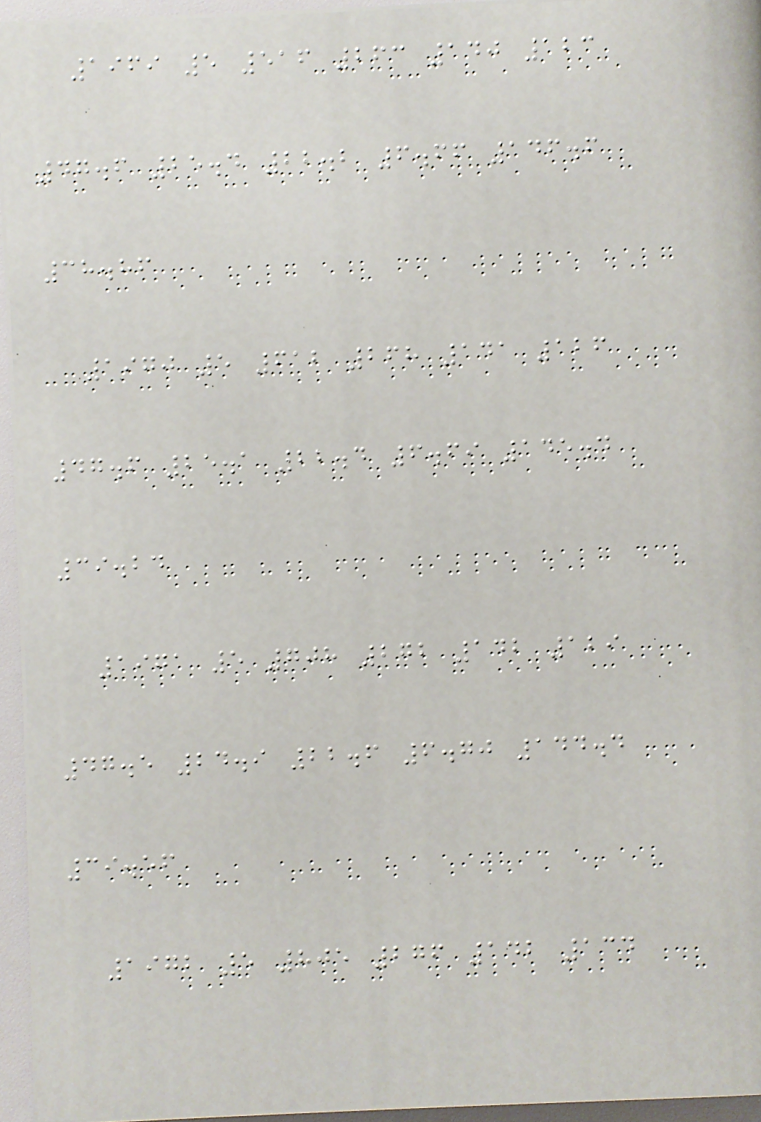1969 5 516 263 140 123
47.6 25.4 22.2 6.66 146.6
38.86
1970 5 612 268 141 126
47.6 25.1 22.4 6.69 145.4
39.24
1971 5 708 272 142 129
47.5 24.9 22.6 6.70 144.4
39.56
1972 5 805 276 142 134
